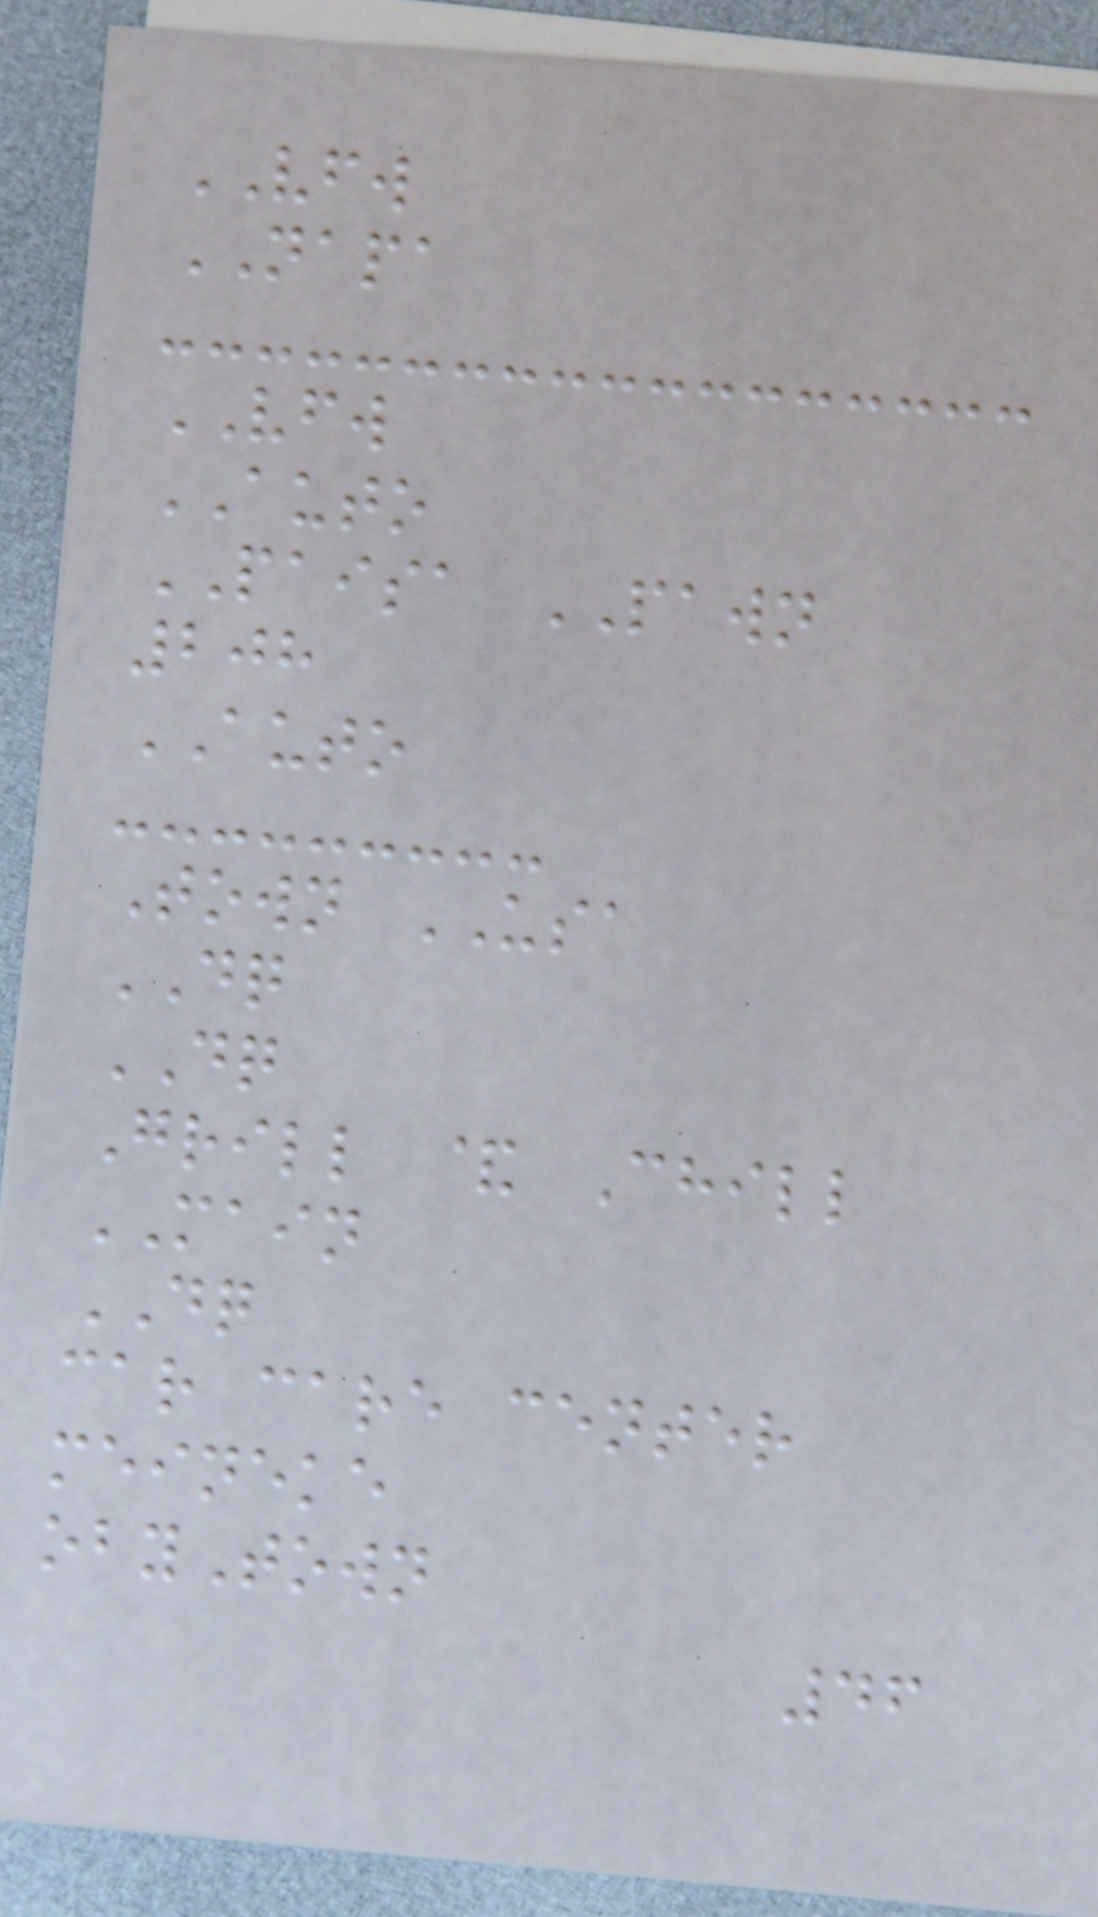VFW
NAPA
VFW
AUTO
PAISA PAWN
208
AUTO
Town USA
DQ
DQ
Grill & Chill
MAIN
DQ
car care center
meineke
obyTown
46
